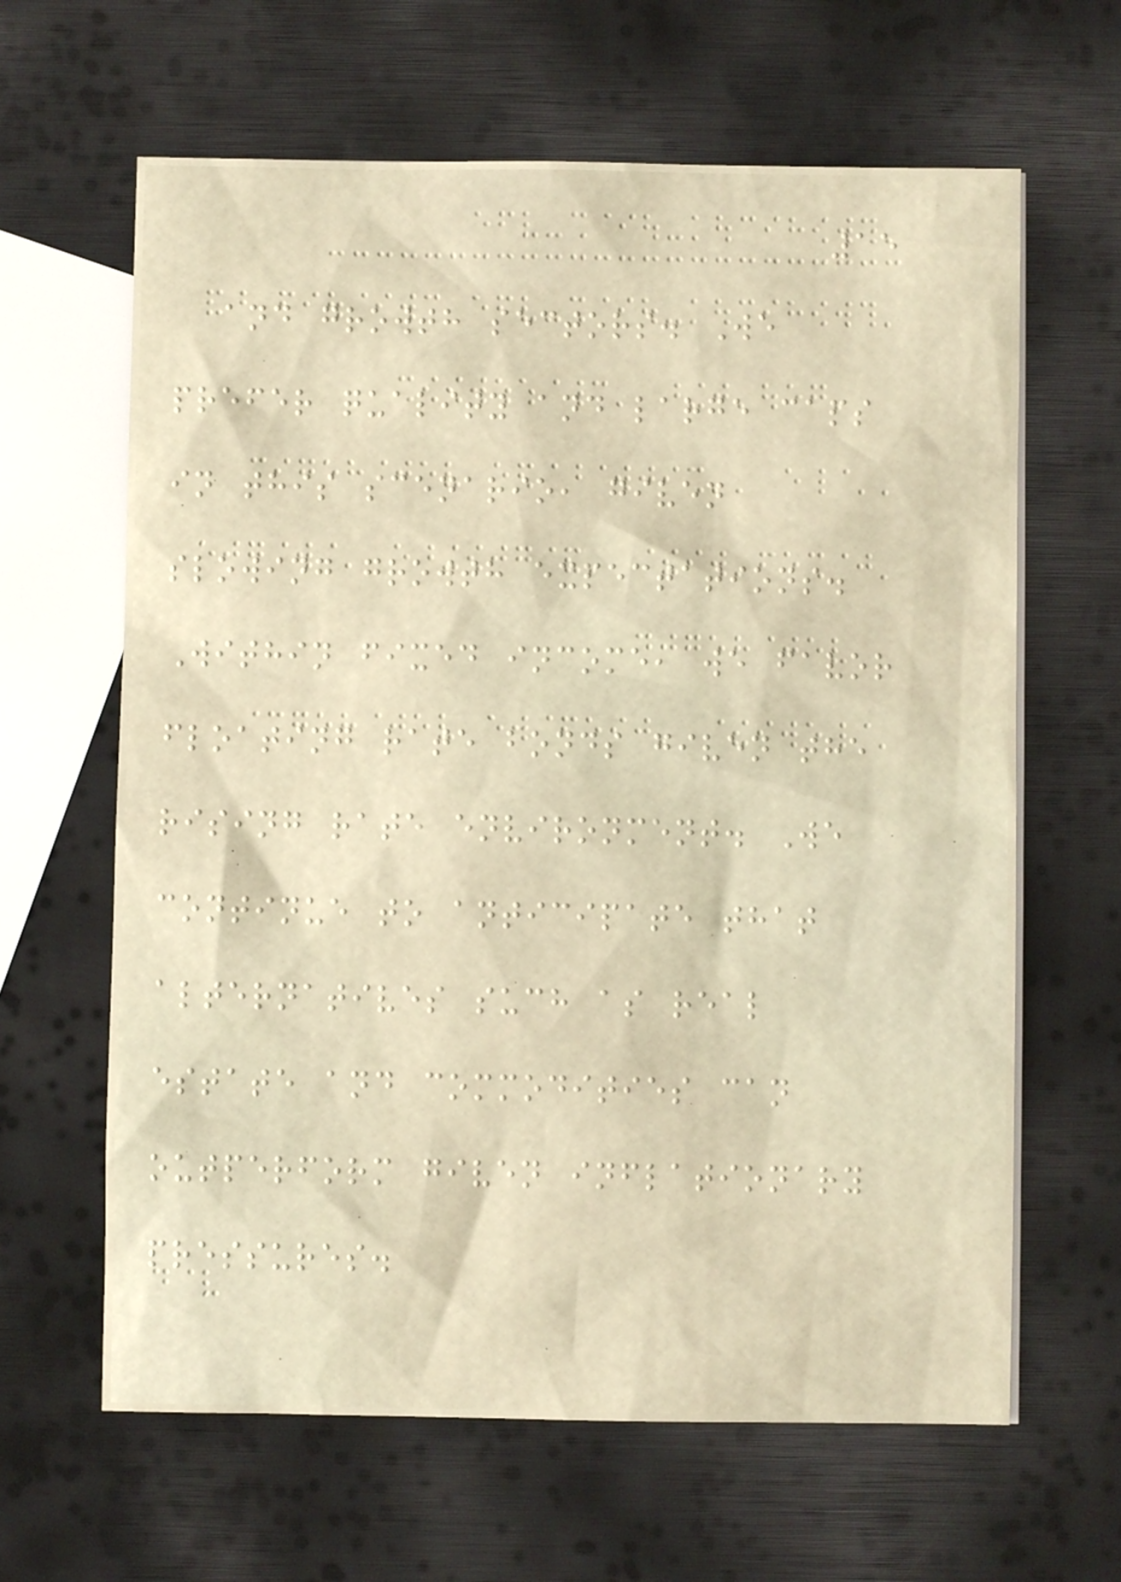15
and growth sectors. We
prefer quality and large caps
in this scenario, given
slowing growth expectations.
Within fixed income, we favor
floating rate bonds given the
rising rate environment. We
continue to anticipate that
alternatives such as real
estate and commodities can
outperform given inflationary
pressures.
